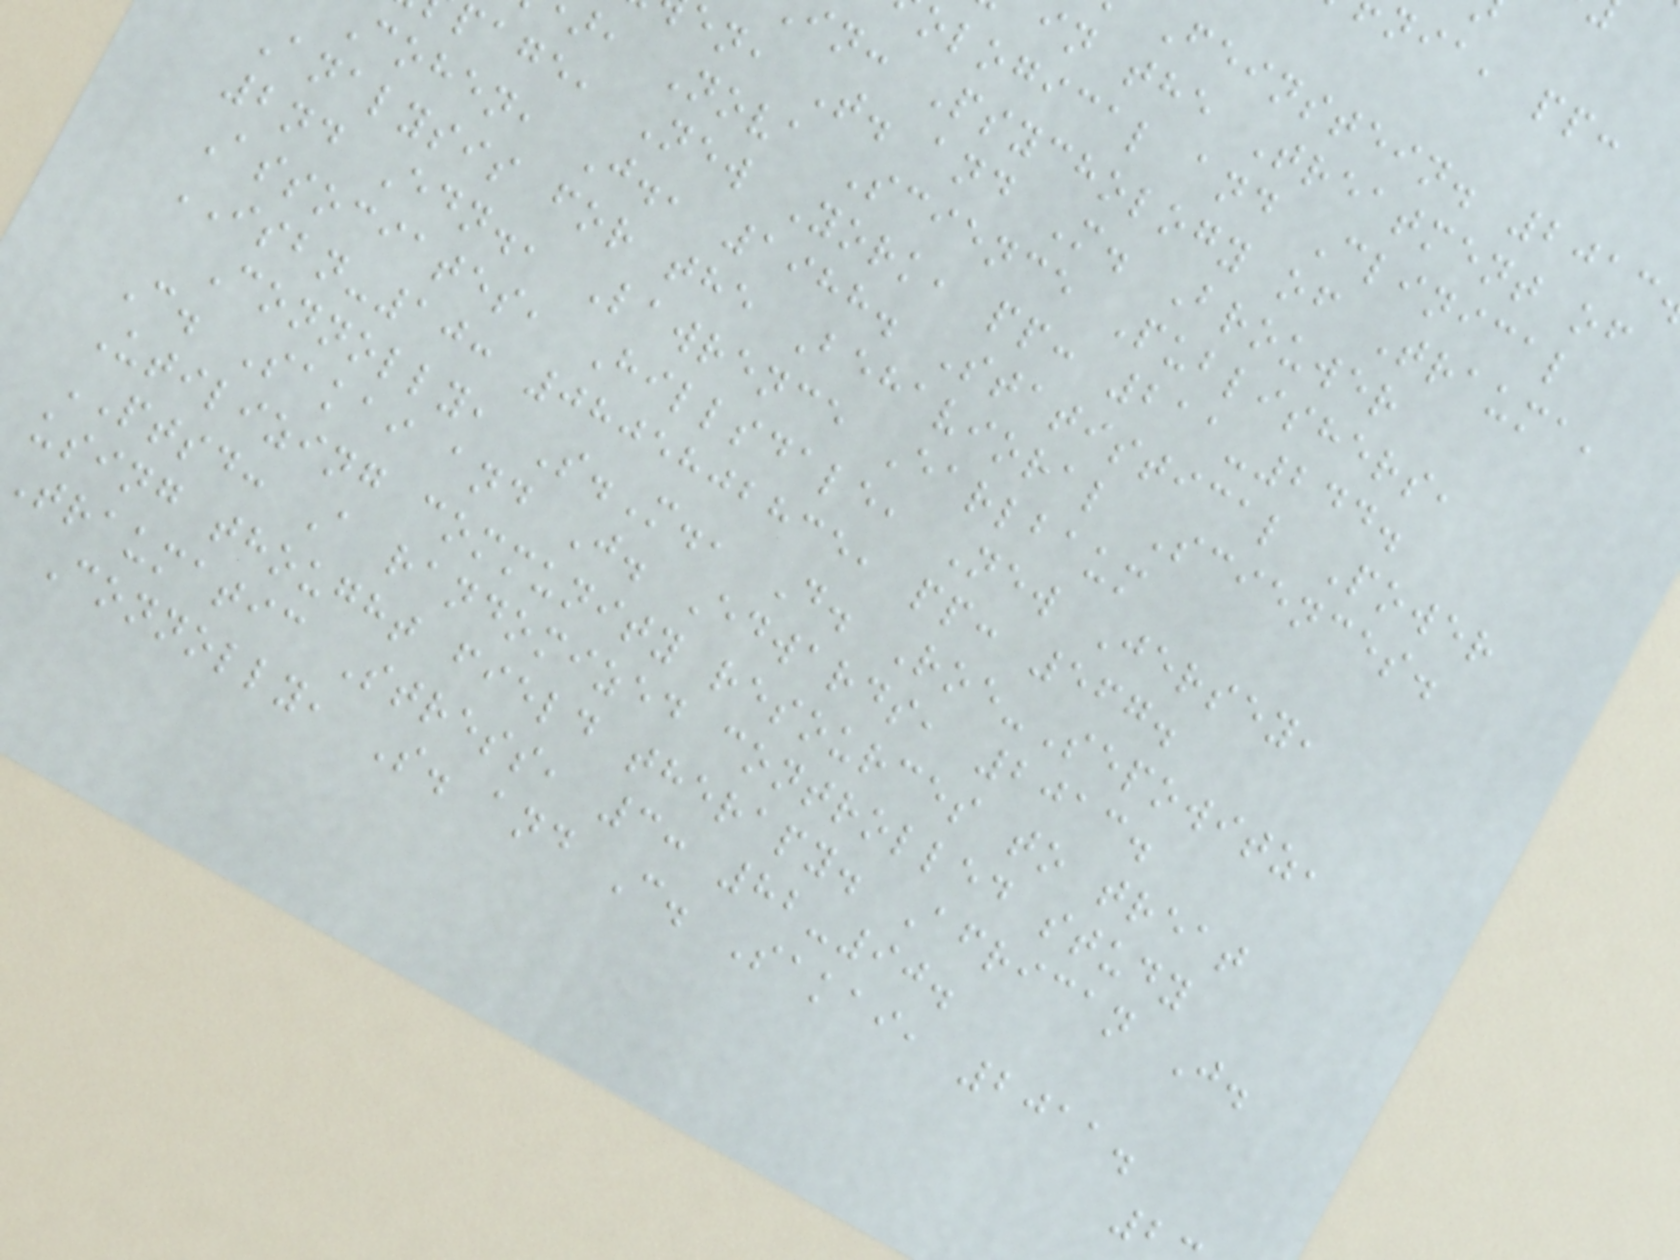Feinstein. 2013
in the Treatment of
ological and Clinical
in: Psychology of Trauma,
en, T. and M. Brouwer
, Nova Science Publishers,
page, New York, pp: 211-244.
Cohen, J., 1988. Statistical Power
Analysis for the Behavioral Sciences.
2nd Edn., Lawrence Earlbaum
Associates, Hillsdale, New Jersey,
ISBN-10: 0805802835, pp: 567.
Connolly, S.M., D. Roe-Sepowitz,
C. Sakai and J. Edwards, 2013.
Utilizing community resources to treat
PTSD: A randomized controlled study
using thought field therapy. African J.
Traumatic Stress, 3: 82-90.
Connolly, S. and C. Sakai, 2011.
